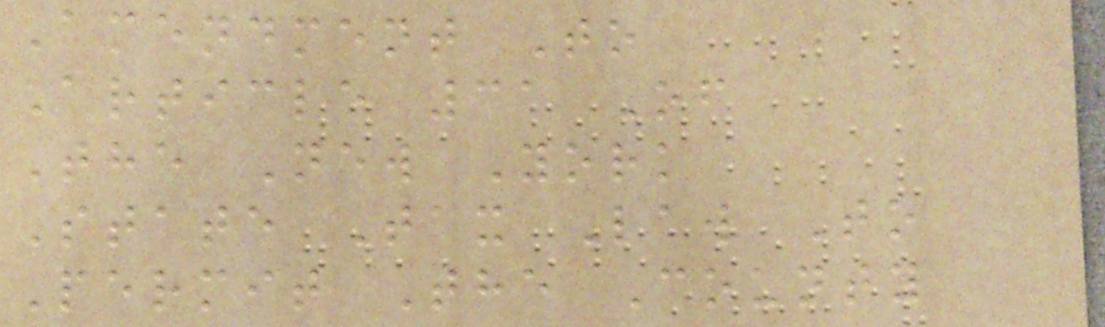Amendment To
Article 31 Of
The New York
State Tax Law To
Permit The County
